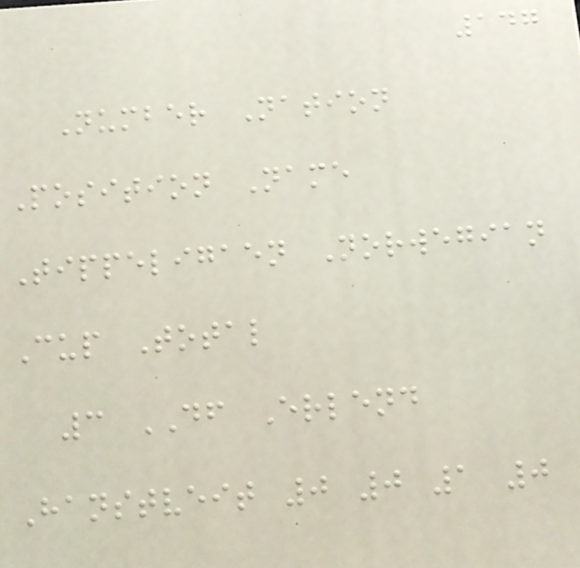147
Number Nation
Position Name
Tippeligaen Norwegian
Cup Total
3 DF Erlend
Hanstveit 0 0 1 0
